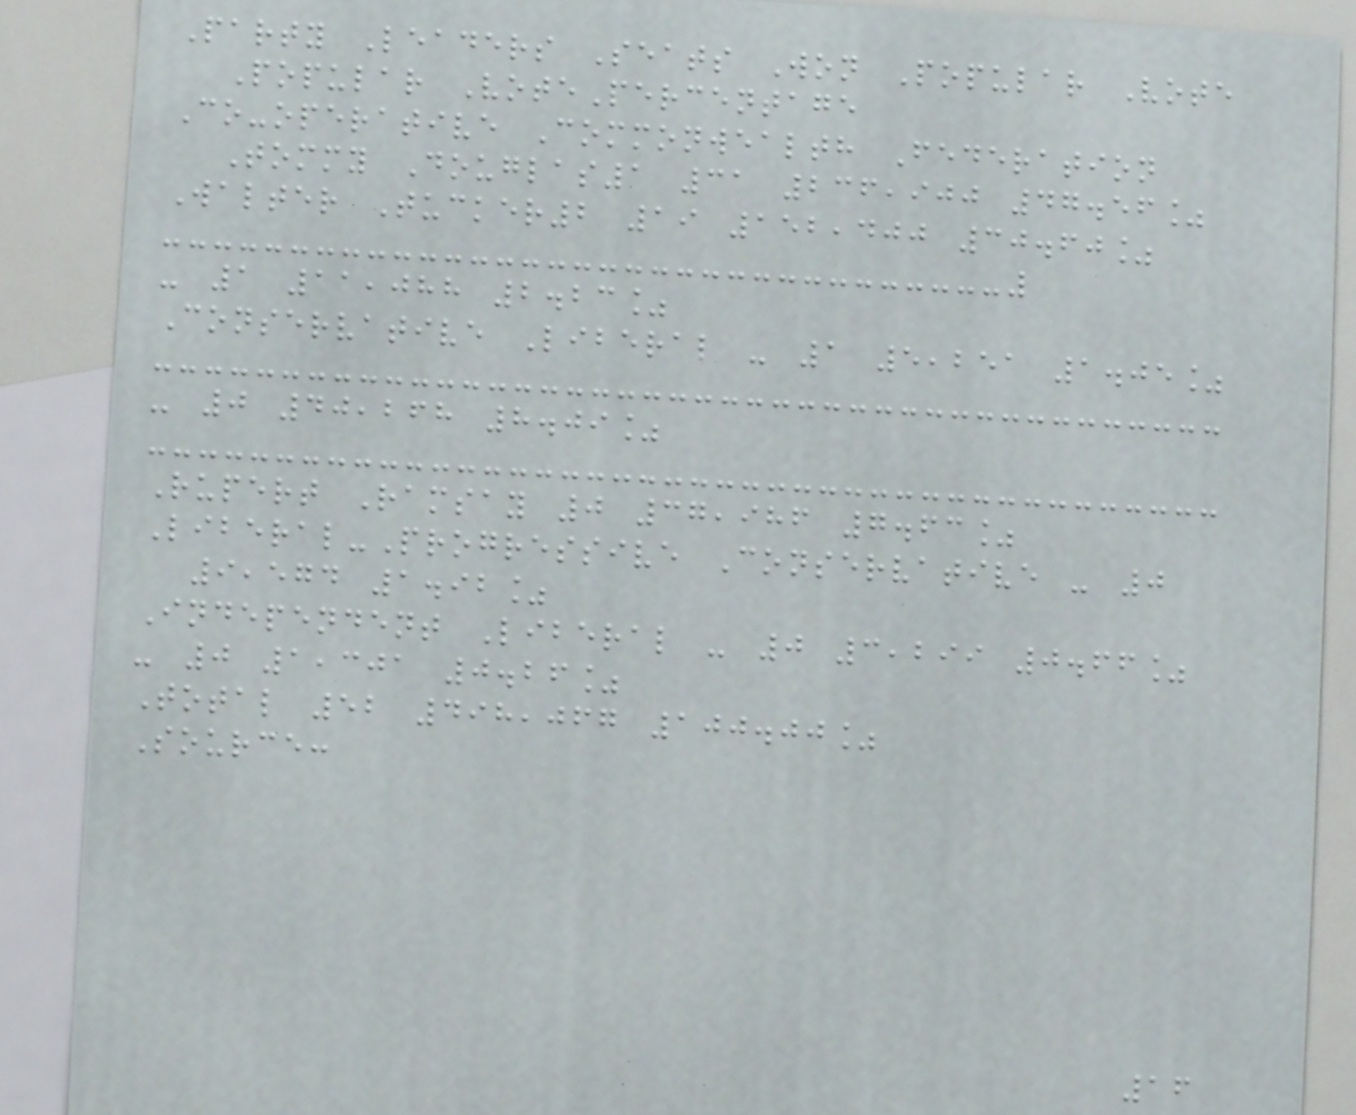Party Leaders Seats Won Popular Vote
Popular VotePercentage
Co-operative Commonwealth Federation
Tommy Douglas1 31 236,900 47.56%
Walter Tucker2 19 152,400 30.60%
- 1 11,088 2.23%
Conservative Liberal - 1 5,251 1.05%
- 0 40,268 8.09%
Rupert Ramsay 0 37,986 7.63%
Liberal-Progressive Conservative - 0
9,574 1.92%
Independent Liberal - 0 3,299 0.66%
- 0 1,301 0.26%
Total 52 498,067 100.00%
Source:
16
